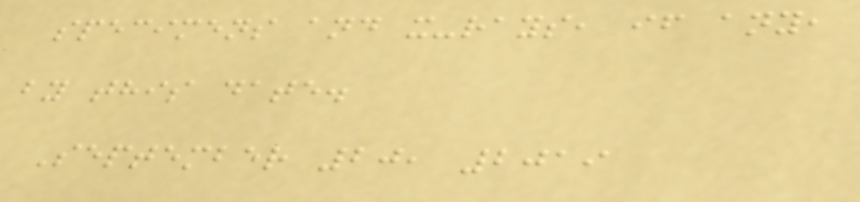specimens and x-rays, if any,
by this date.
September 20, 2019
